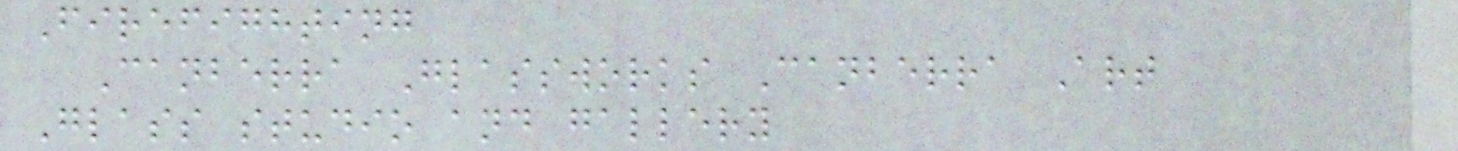Firefighting
Canberra Glassworks Canberra Art
Glass studio and gallery
